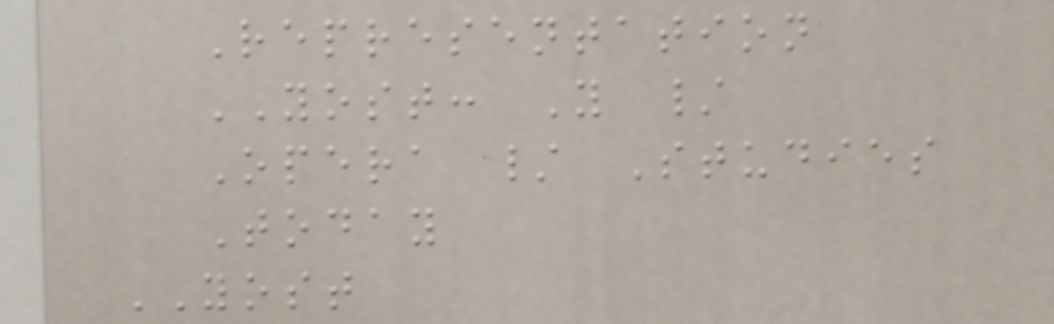Representation
YOST: Y /
Opera / Studies
Today
YOST
